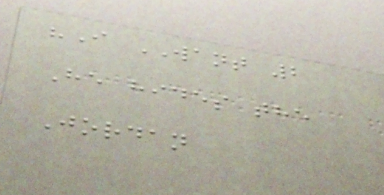"I WANT 2
He hides the
Jordan
